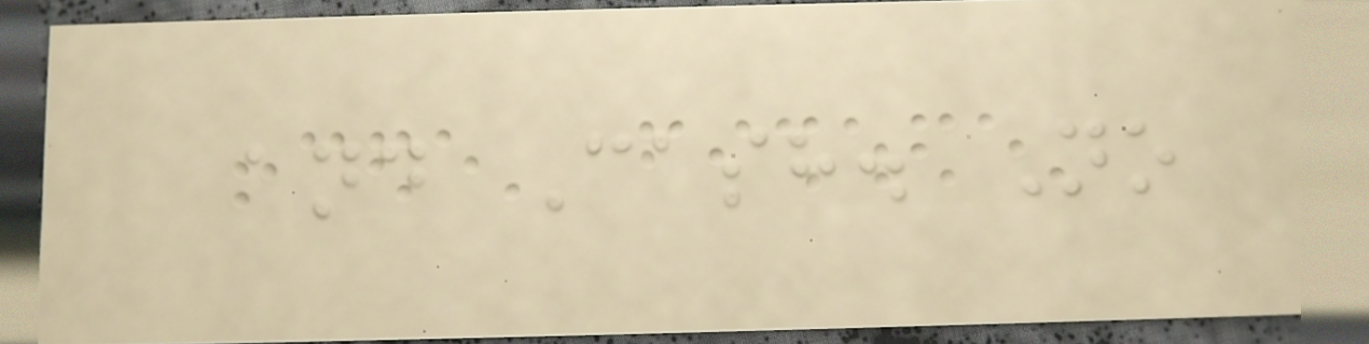and Cash. No
